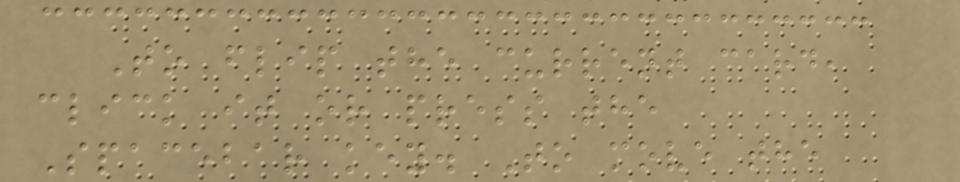To flip the current card,
click it or press the
Spacebar key. To move the
